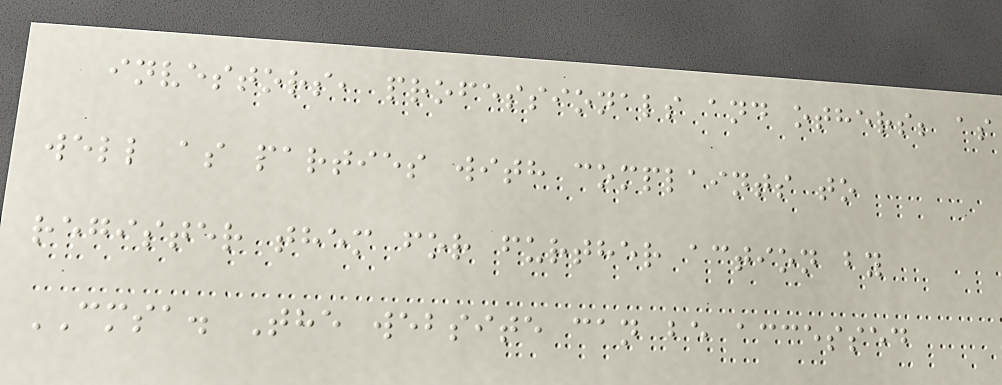investors, professionals and others; as
well as parties with complaints to
register them for further action by
CMSA. The website can be accessed
